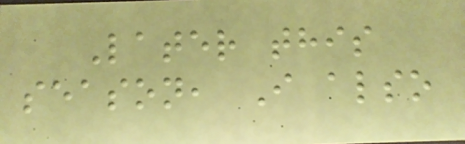Later this
season, I also
